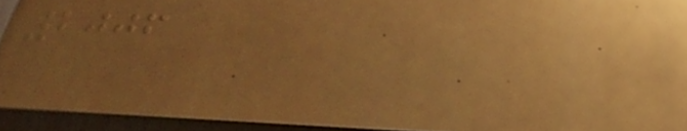2006
